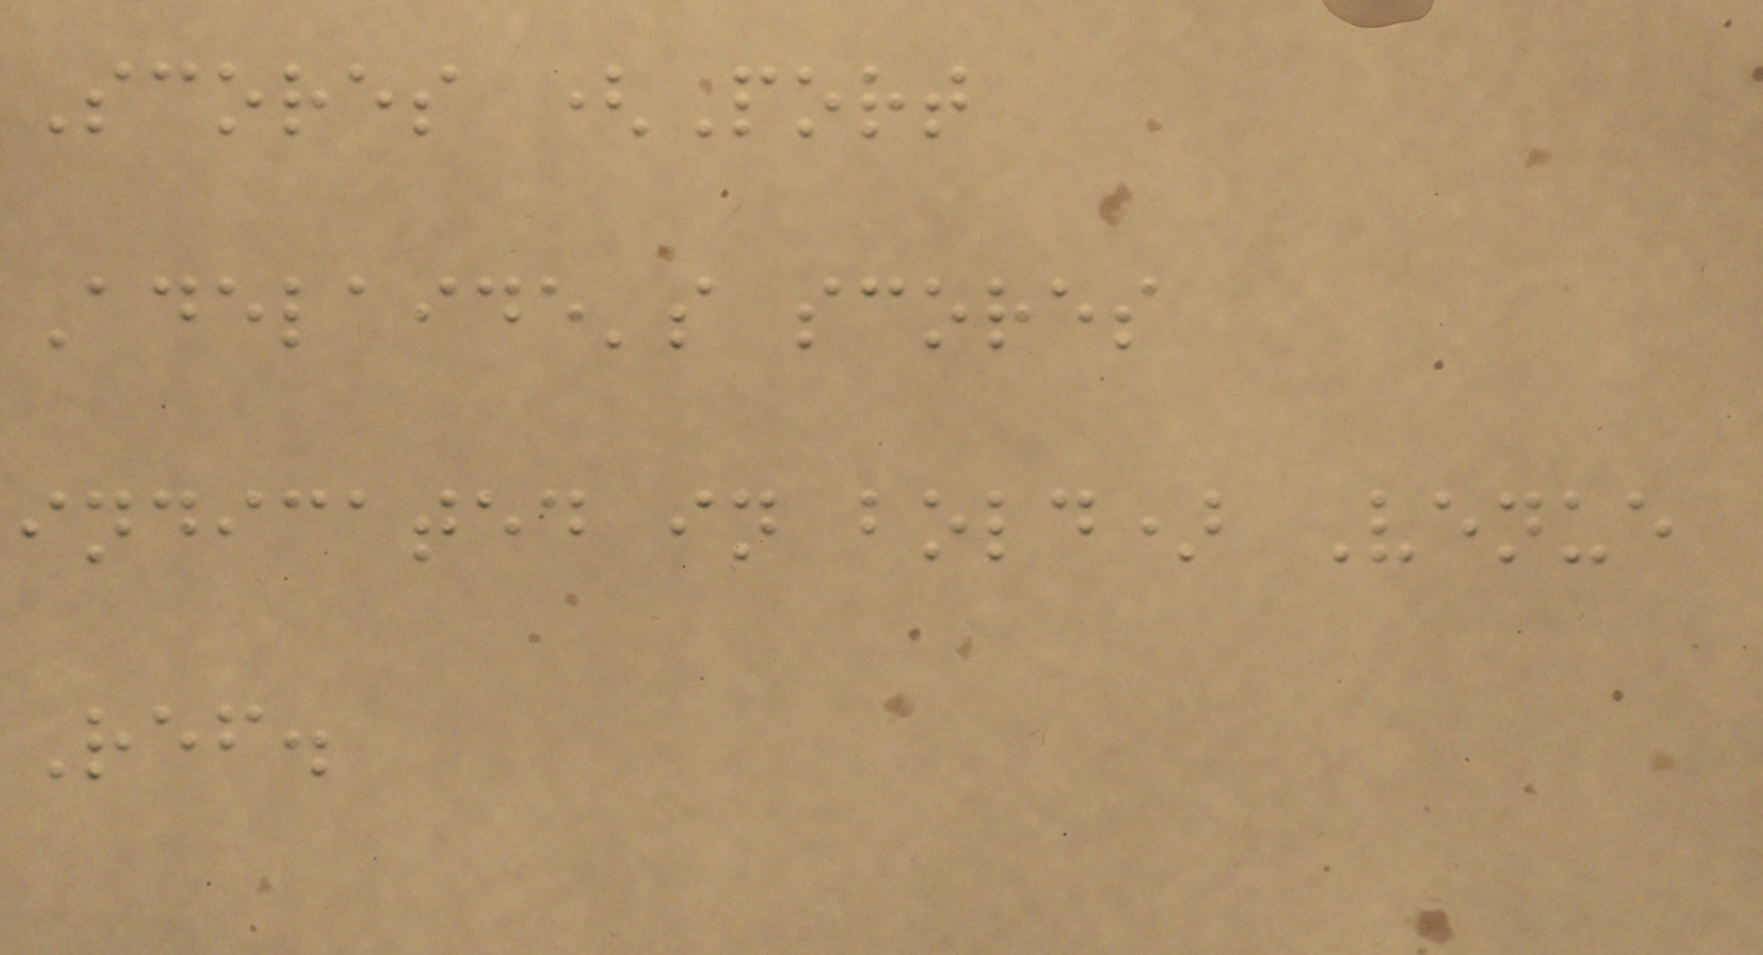Scores (Port
Adelaide's scores
indicated in bold) Venue
Ref.
